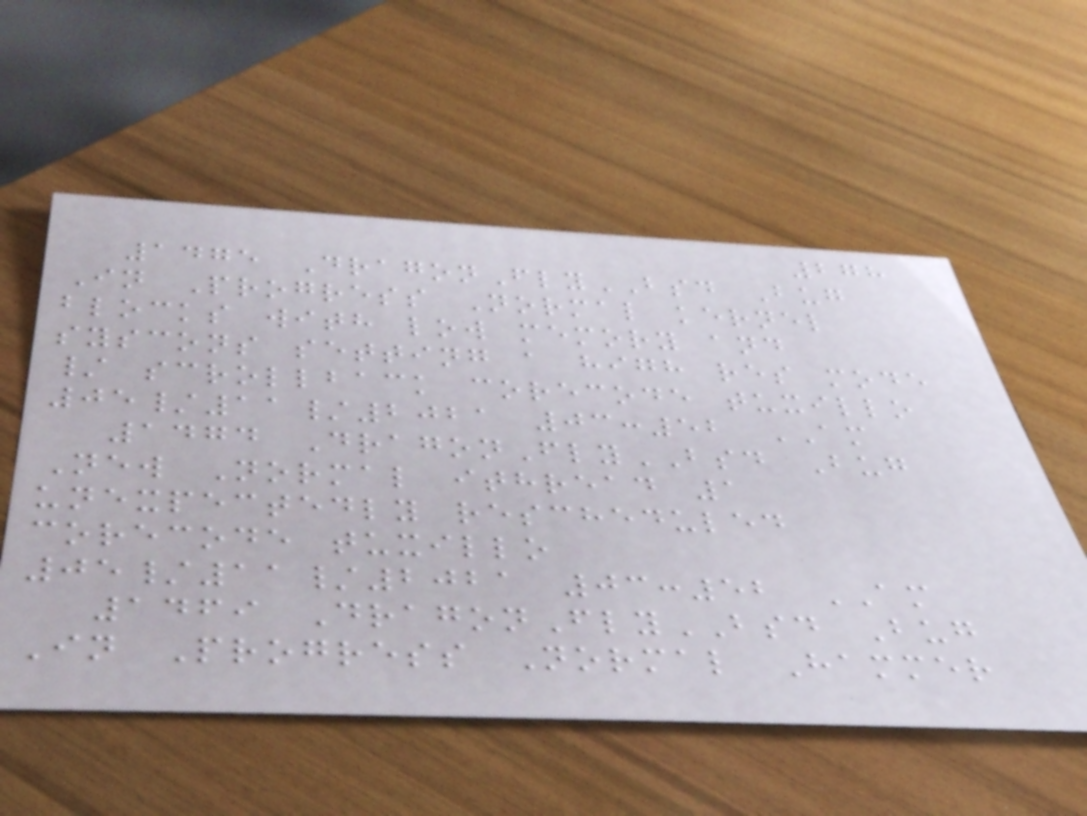278
1475 DragonFlyBSD Bug
In Progress Normal kernel
blocks with low memory and
syscons setting a high res mode
/ scrollback corecode tuxillo
05/11/2021 03:52 AM
1474 DragonFlyBSD Bug
New Normal ithread 1
unexpectedly rescheduled
corecode tuxillo
05/11/2021 03:52 AM
1469 DragonFlyBSD Bug
In Progress Normal Hammer
